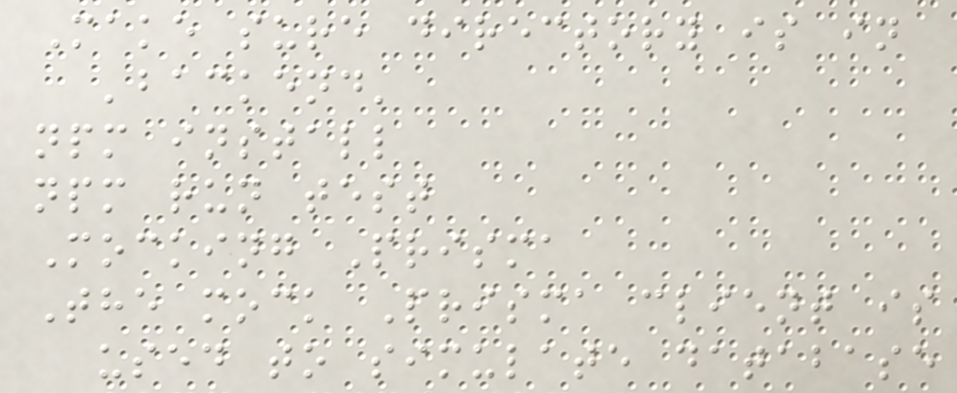Make sure directory is in
'backend'
npm install
npm run test
Mocking Prisma
The mock Prisma client is
used to simulate database
